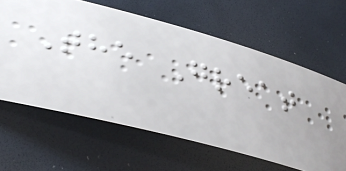The Great
